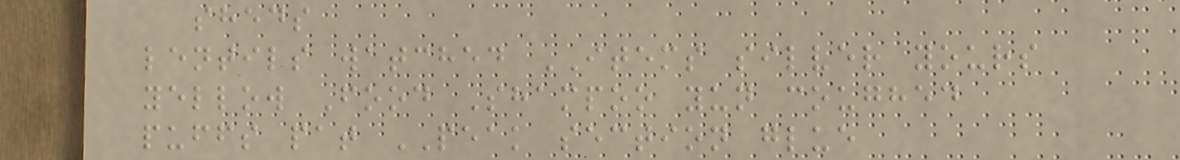sheds
lentils watched ITEMS silver yours
yellow Food Shampoo yun coughed
puffs pat PEAK section glue
